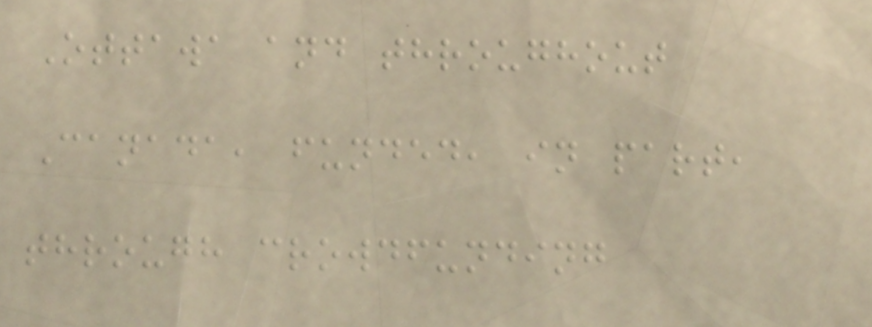Ottawa and throughout
Canada, funded, in part,
through crowdfunding
